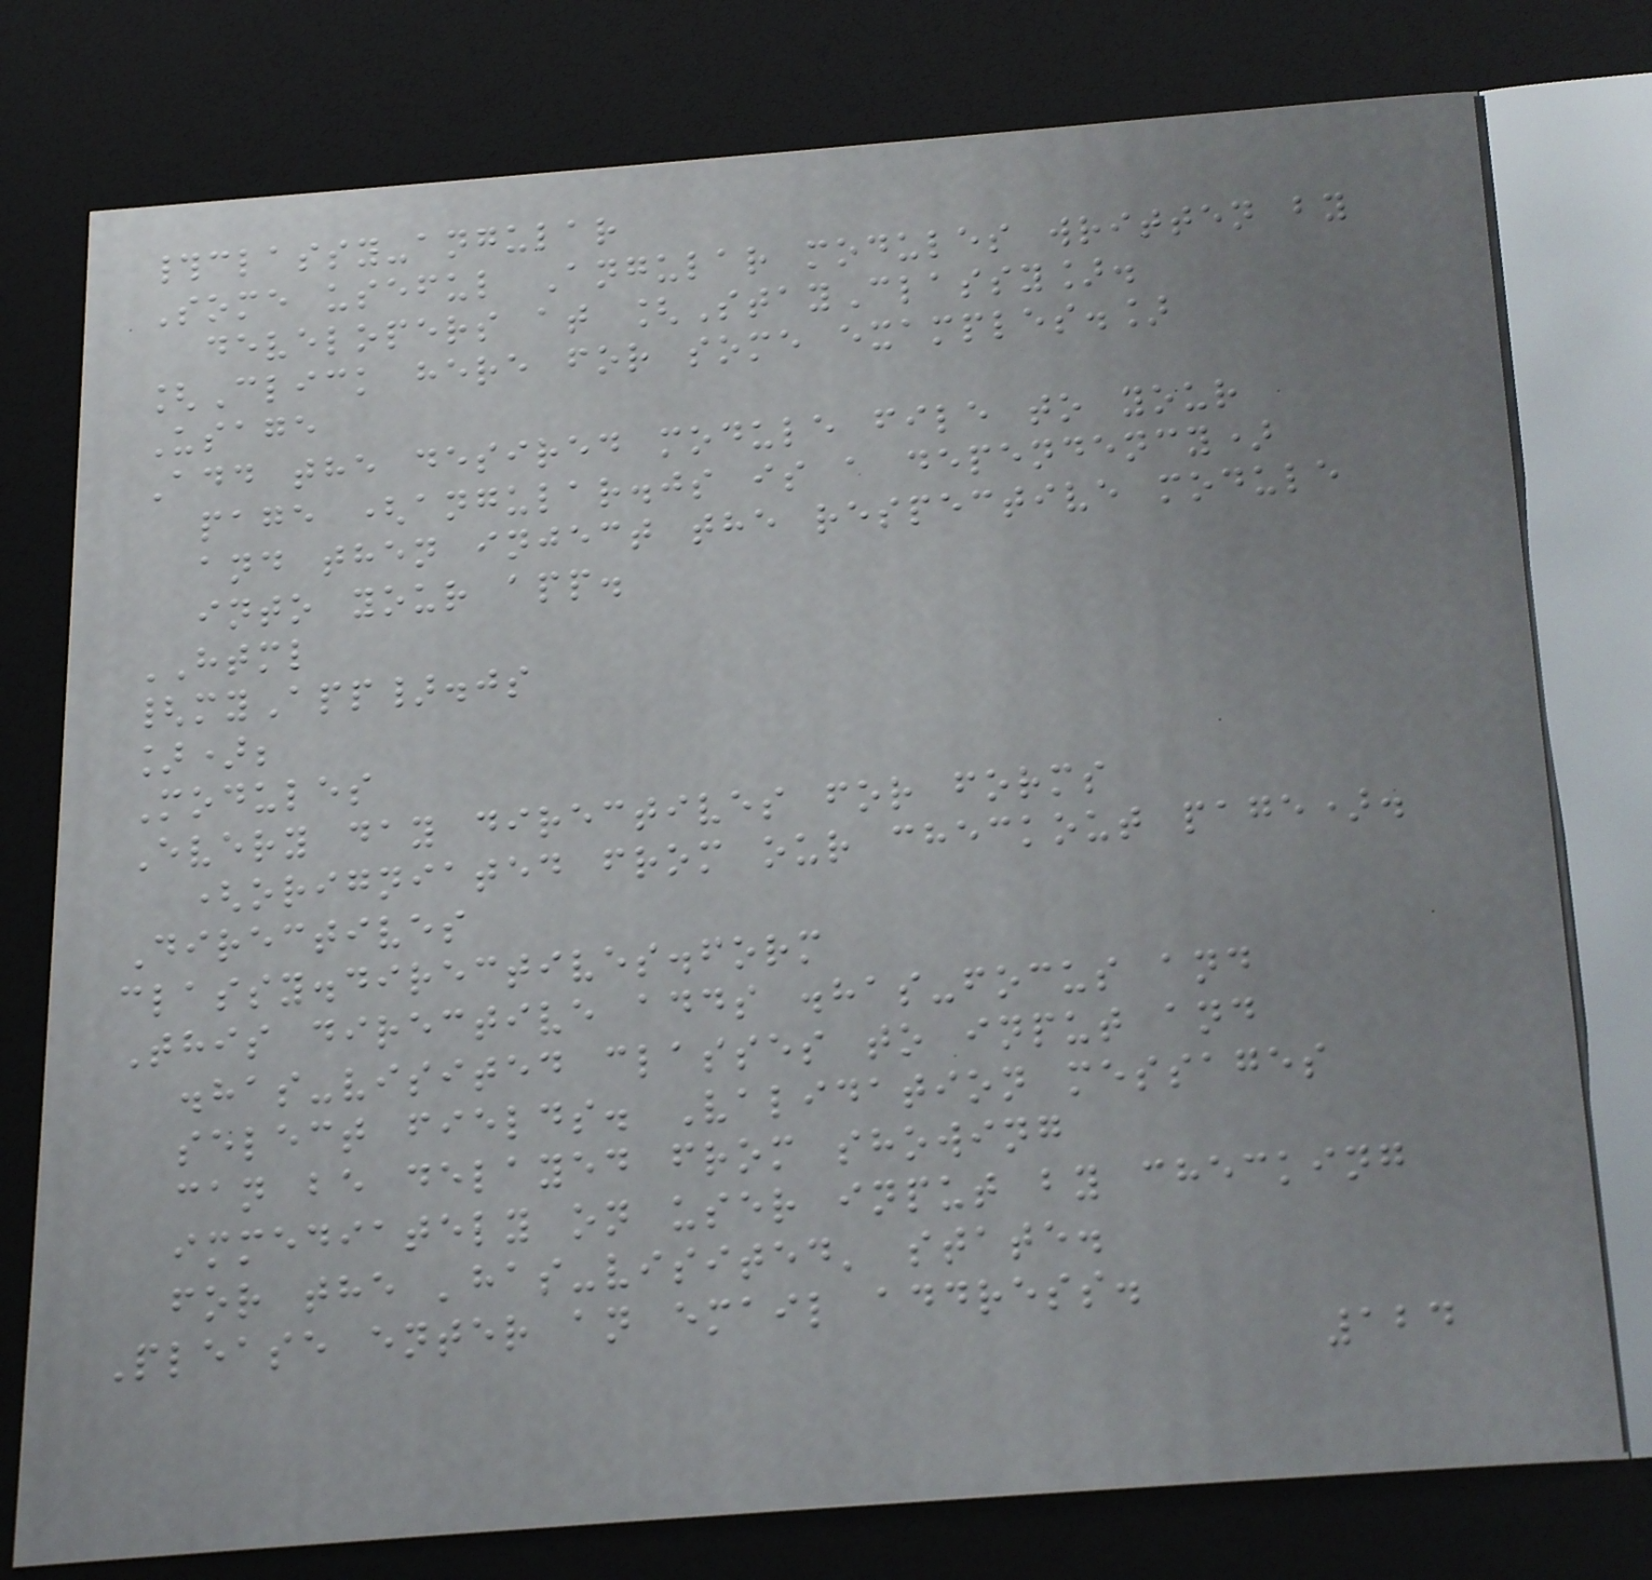#classy-angular
Some useful Angular modules written by
developers at [StayClassy].
[Click here for some examples.]
Usage
Add the desired module file to your
page (angular.js is a dependency)
and then inject the respective module
into your app.
HTML
{myApp}.js
]);
Modules
Every day directives for forms
(origniated from our checkout page).
Directives
classy.directives.form
This directive adds .has-focus and
.has-visited classes to input and
select fields. Validation messages
can be delayed from showing
immediately on user input by checking
for the 'has-visited' state.
Please enter an email address.
124
